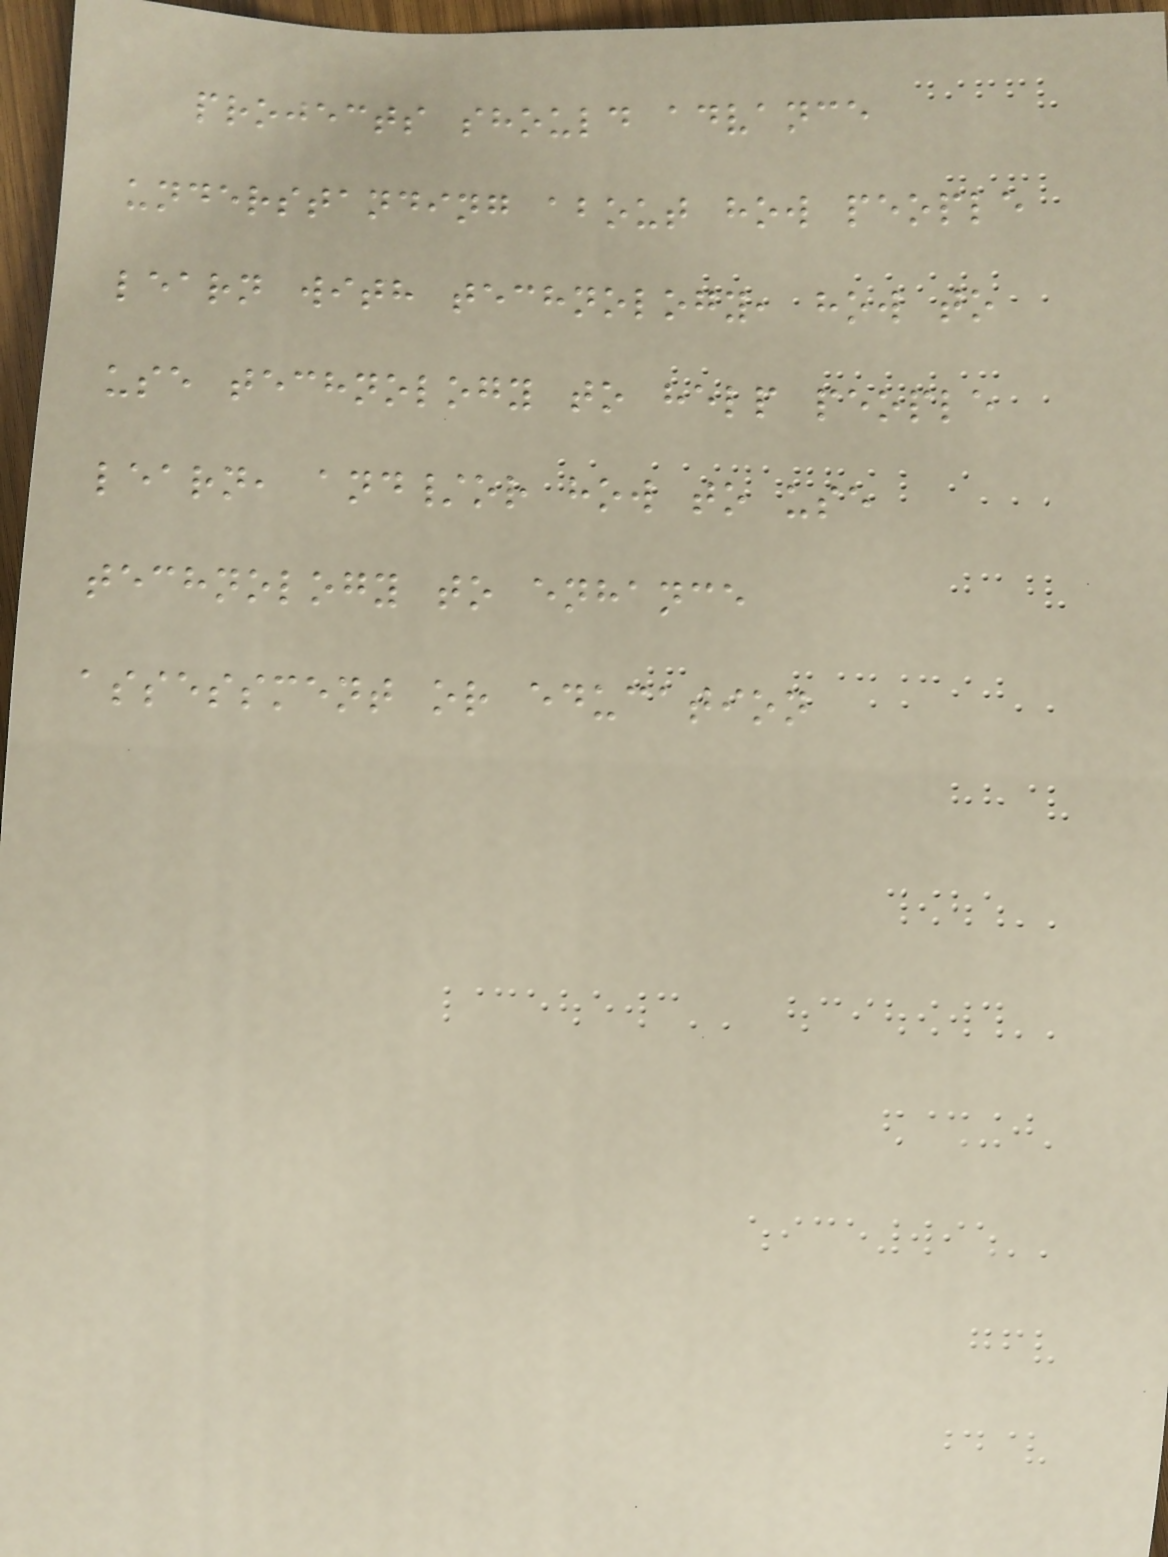projects should advance
understanding about how people
learn with technology, how to
use technology to help people
learn, and/or how to use
technology to enhance
assessment or education
